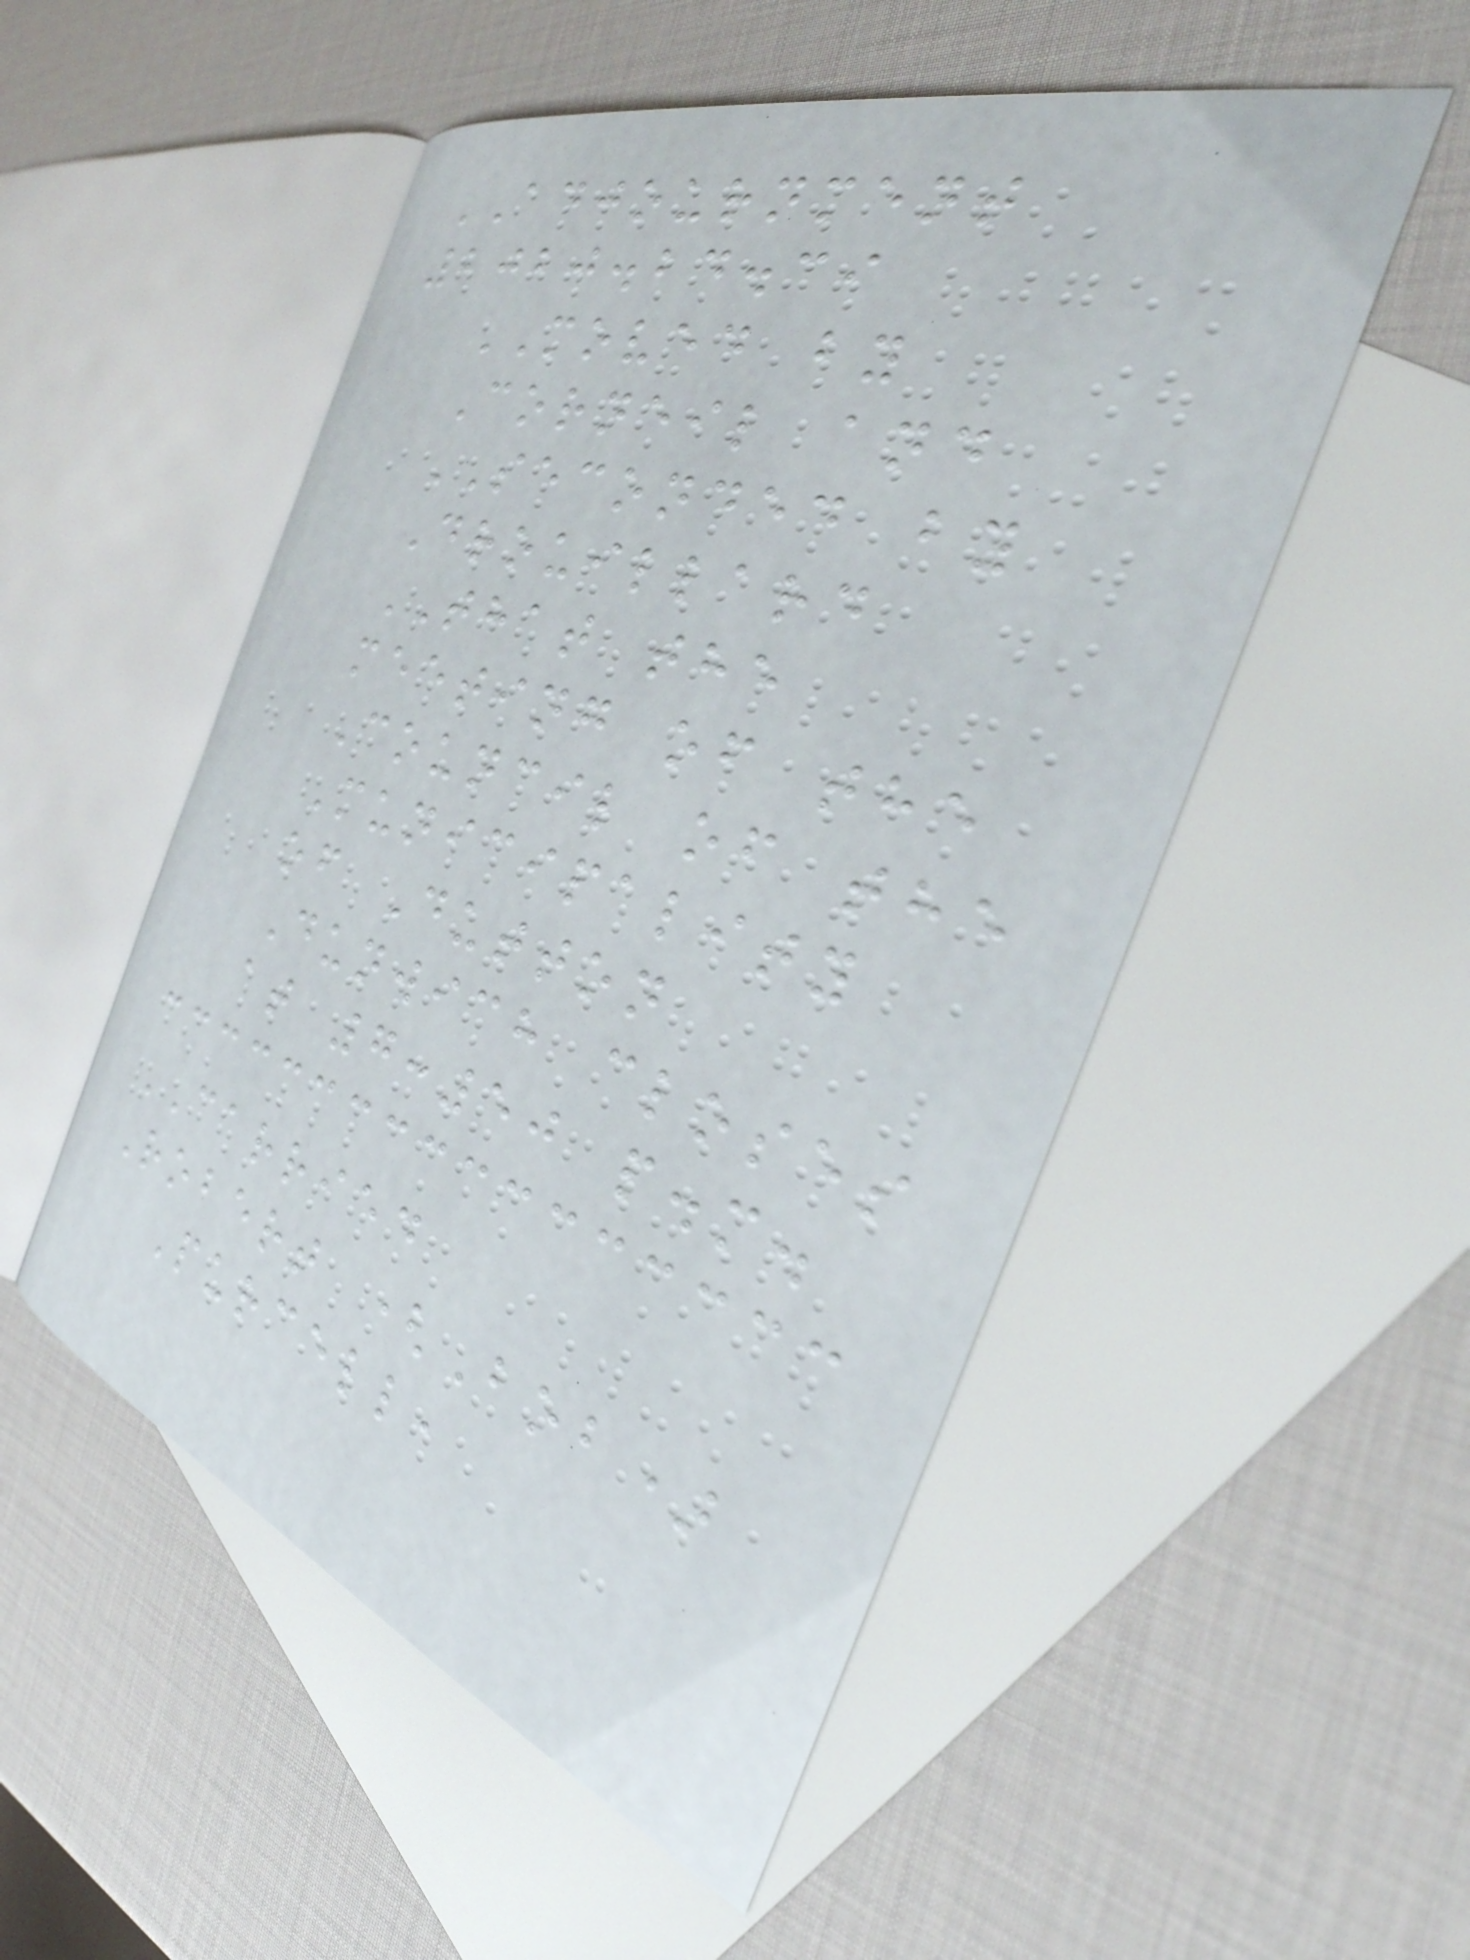ADJOURNMENT
2020.24.39
MOVED by
Corneil and
SECONDED by
Drouillard
THAT the
meeting of the
Council of the
Municipality
of Dutton
Dunwich closes
at 7:50 p.m.
CARRIED
Robert (Bob)
Purcell,
